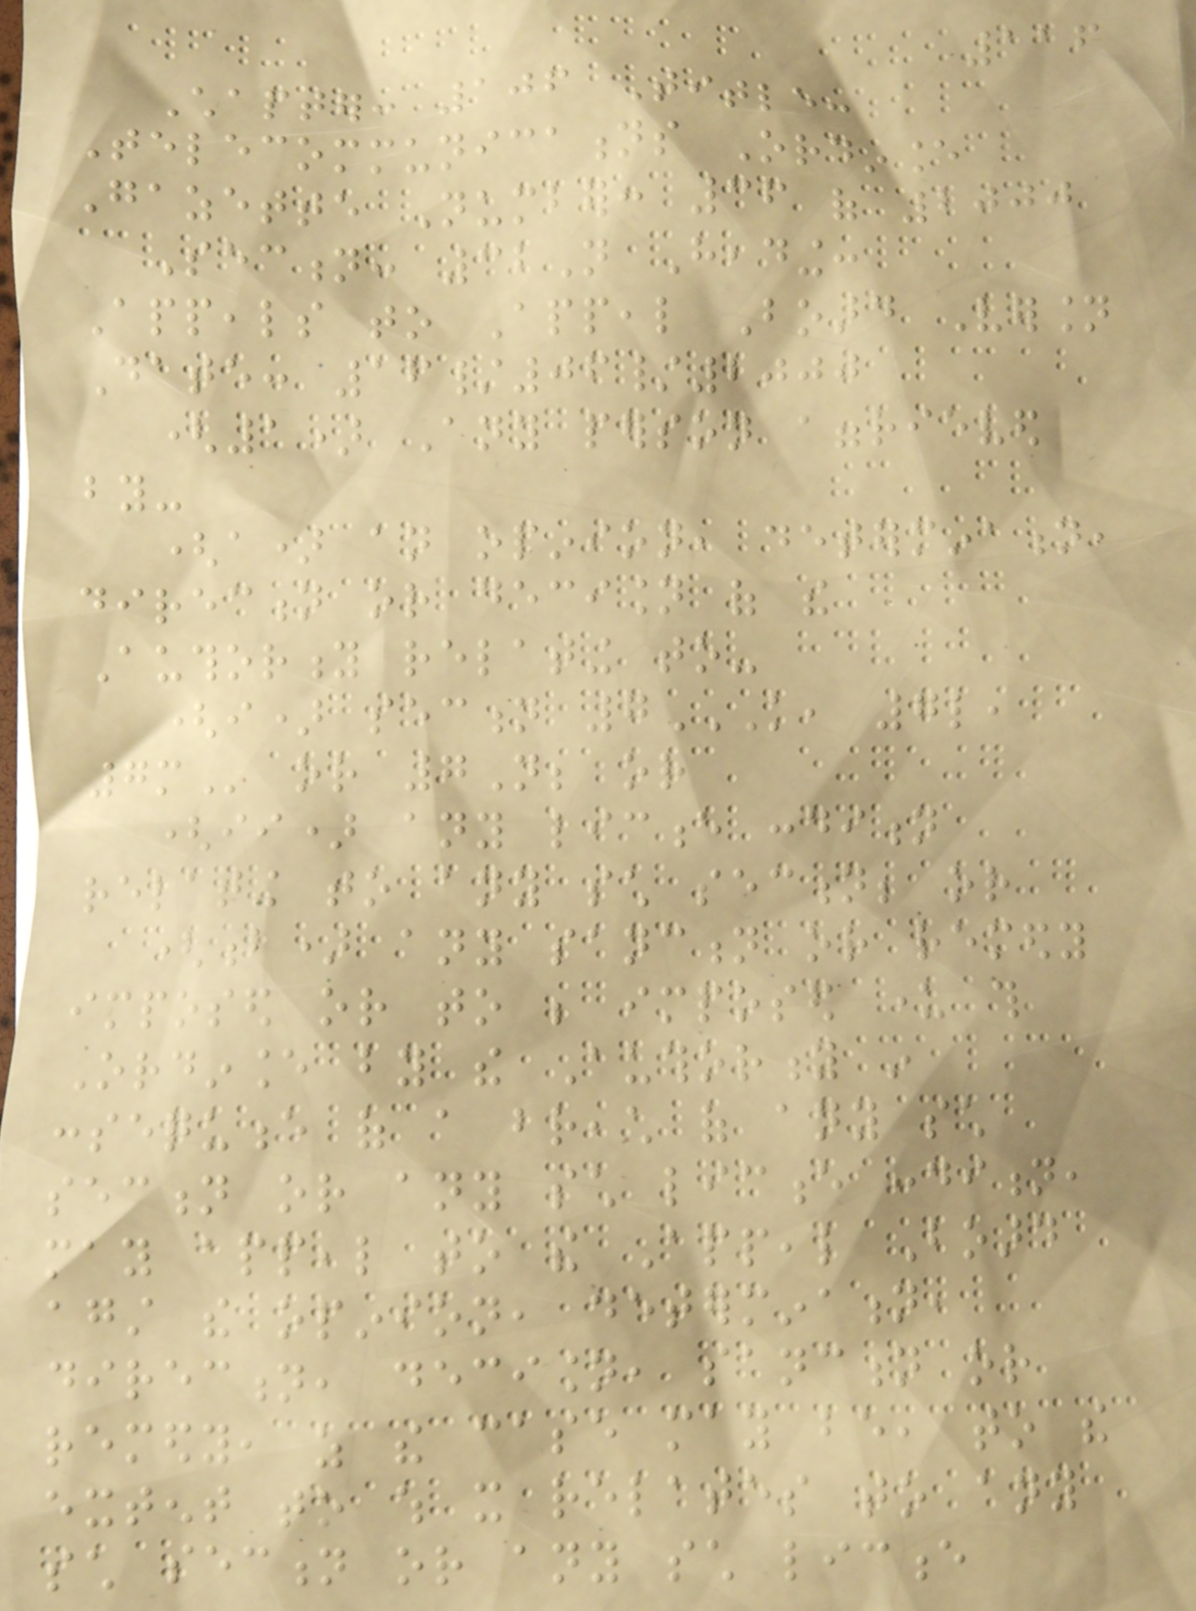116
Chapter: 106 Title:
Telecommunications Ordinance
Gazette Number: 36 of 2000
Section: 32N Heading:
Appeals to Appeal Board Version
Date: 16/06/2000
(1) Any person aggrieved
by-
(a) an opinion, determination,
direction or decision of the
Authority relating to-
(i) section 7K, 7L,
7M or 7N; or
(ii) any licence condition
relating to any such section; or
(b) any sanction or remedy
imposed or to be imposed under this
Ordinance by the Authority in
consequence of a breach of any such
section or any such licence condition,
may appeal to the Appeal Board
against the opinion, determination,
direction, decision, sanction or
remedy, as the case may be, to the
extent to which it relates to any
such section or any such licence
